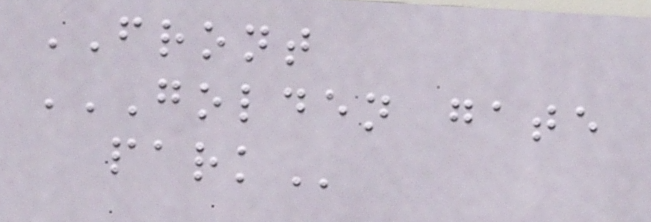FRONT
GOLDEN GATE
PARK
